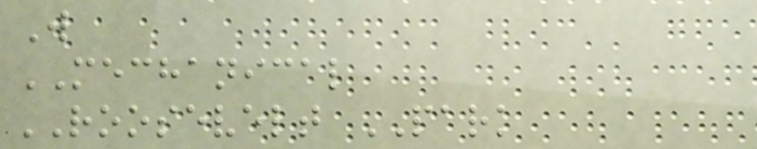W
MECHANICAL
ROOSEVELT PARK
